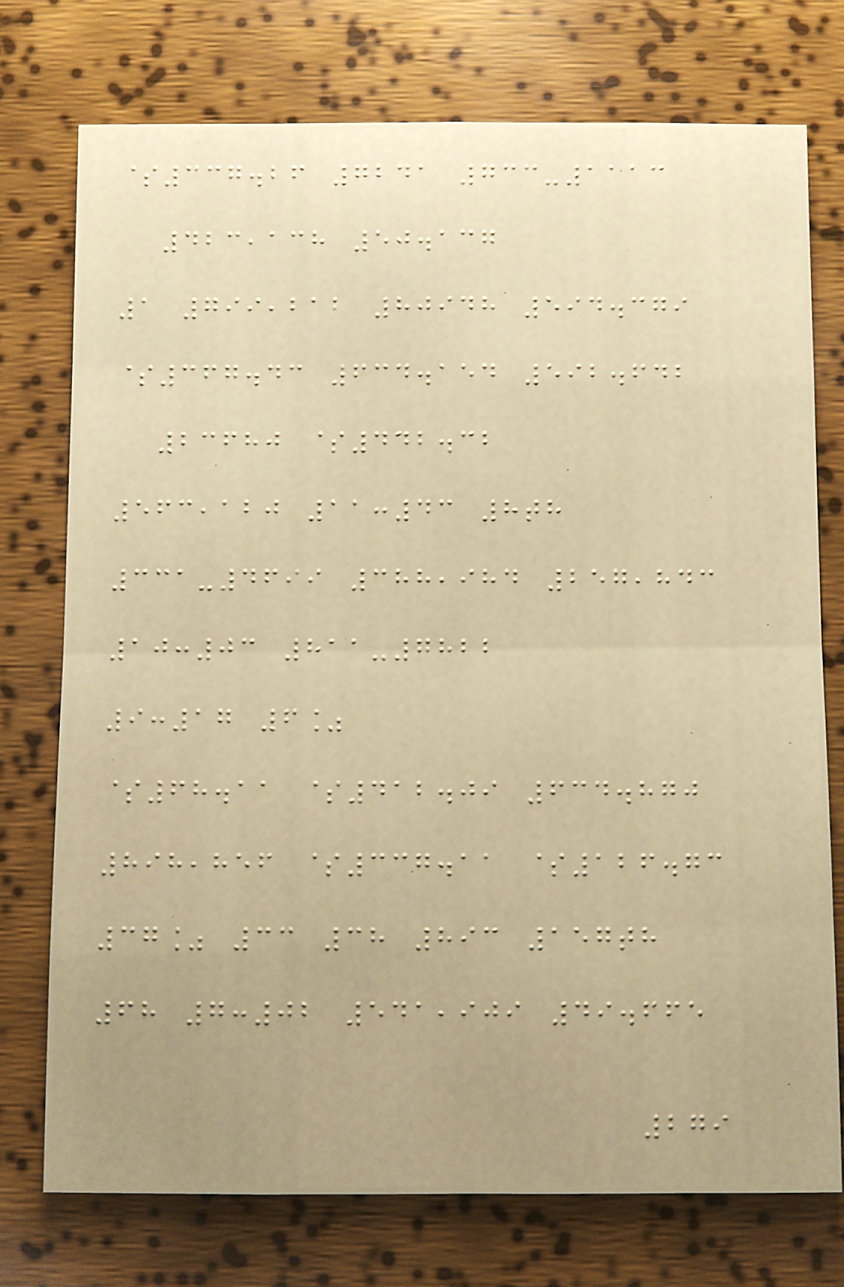$337.26 7241 733-1113
423,138 50.137
1 799,212 80948 594.379
$367.43 634.154 592.642
23680 $442.32
563,120 11:43 8th
331-4699 388,984 257,843
10:03 811-7822
9:17 6%
$68.11 $412.09 634.870
898,856 $337.11 $126.73
37% 33 38 893 157th
68 7:02 541,909 49.665
279
